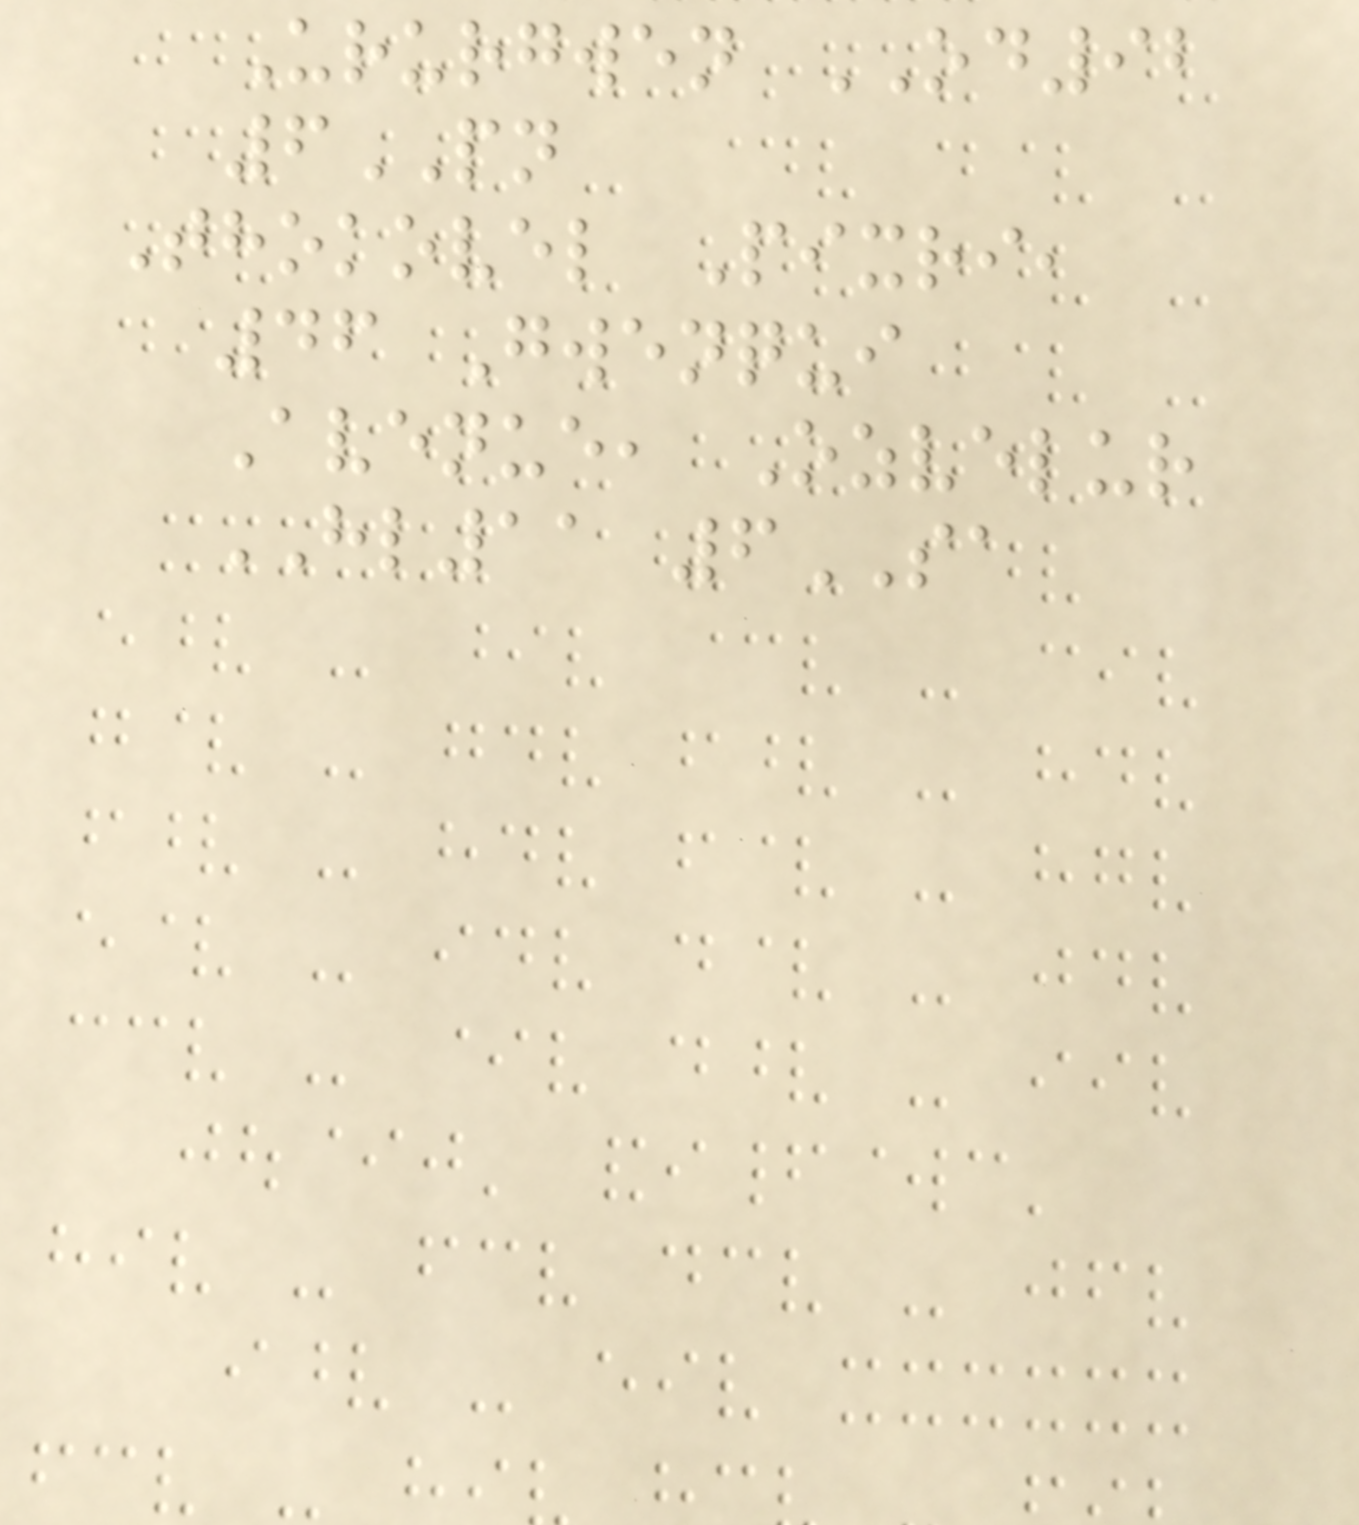Ururgwen OD92
6PN
Thokovel Pixri,
46 Gwenqui
Avenue, Ozvelur
HL11 6SA
